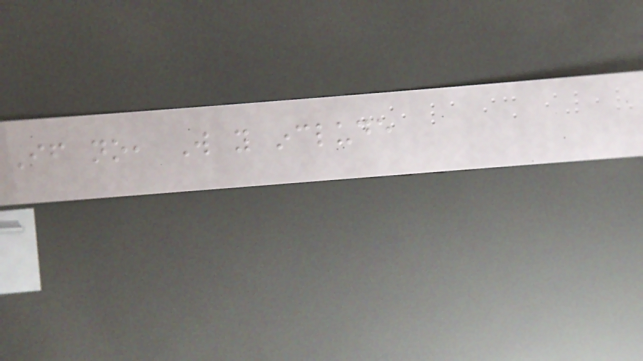If no, Will you include
